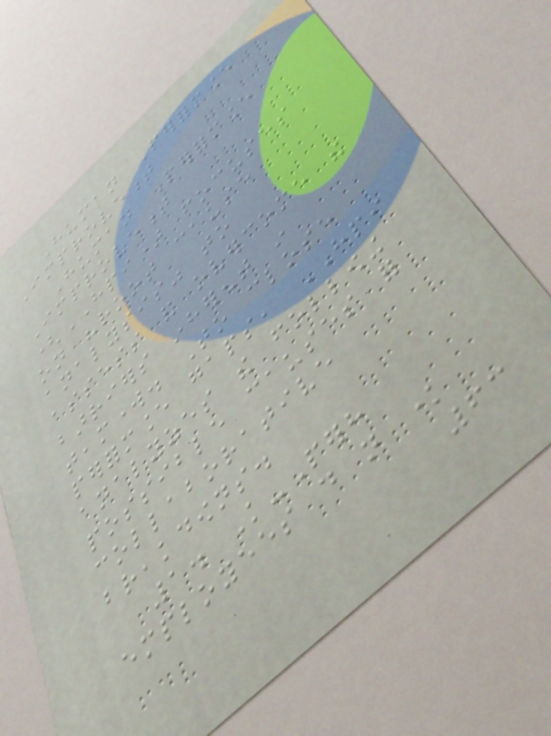Human Performance
Improvement
Human Performance
Improvement
(HPI) focuses
on "root cause
analysis" to
assess and overcome the
barriers inherent in
teamwork. To close
performance gaps, HPI
analyzes the following
possible causes for
collaborative
breakdowns.
1. Knowledge-Perhaps
employees do not know
63
